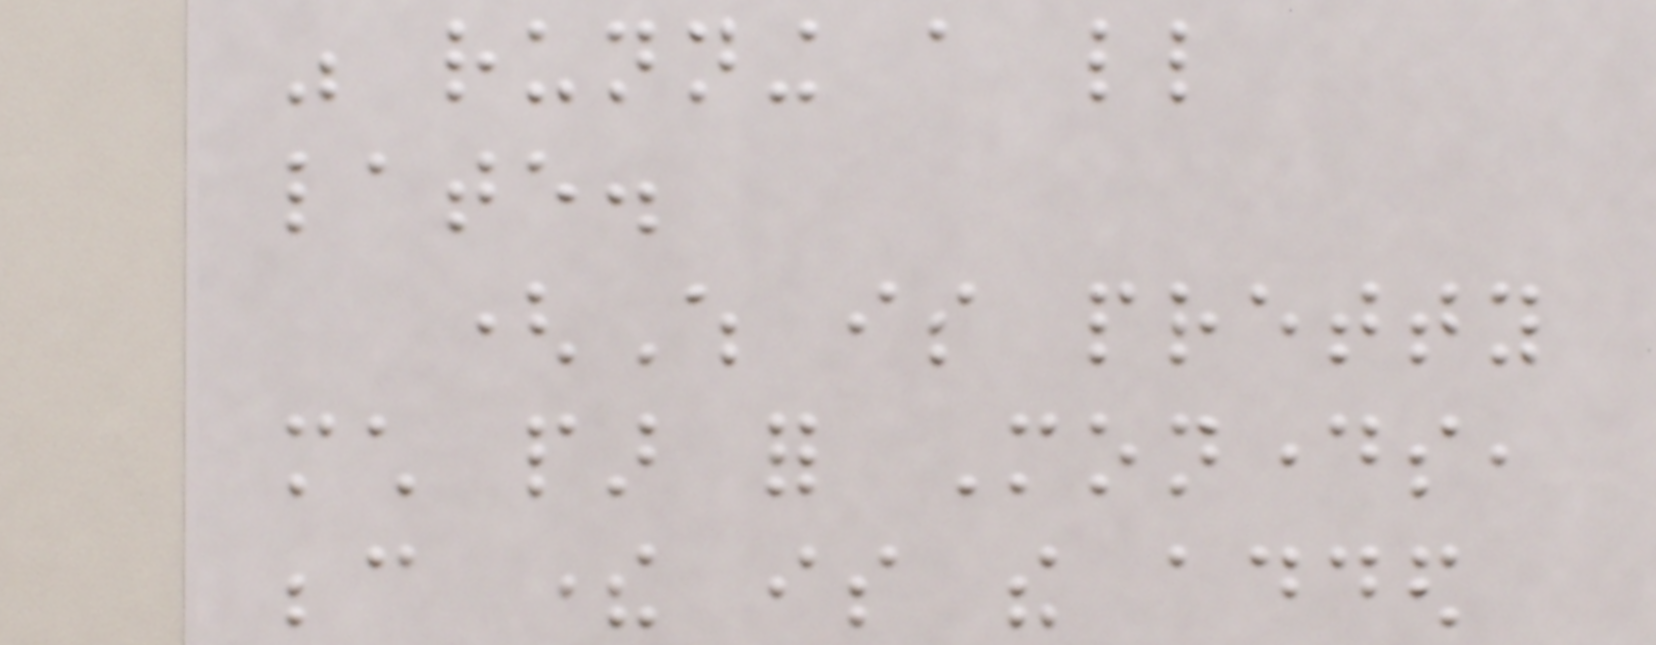was running a little
late.
(Which is pretty
much par for Mondays,
because there is the added
